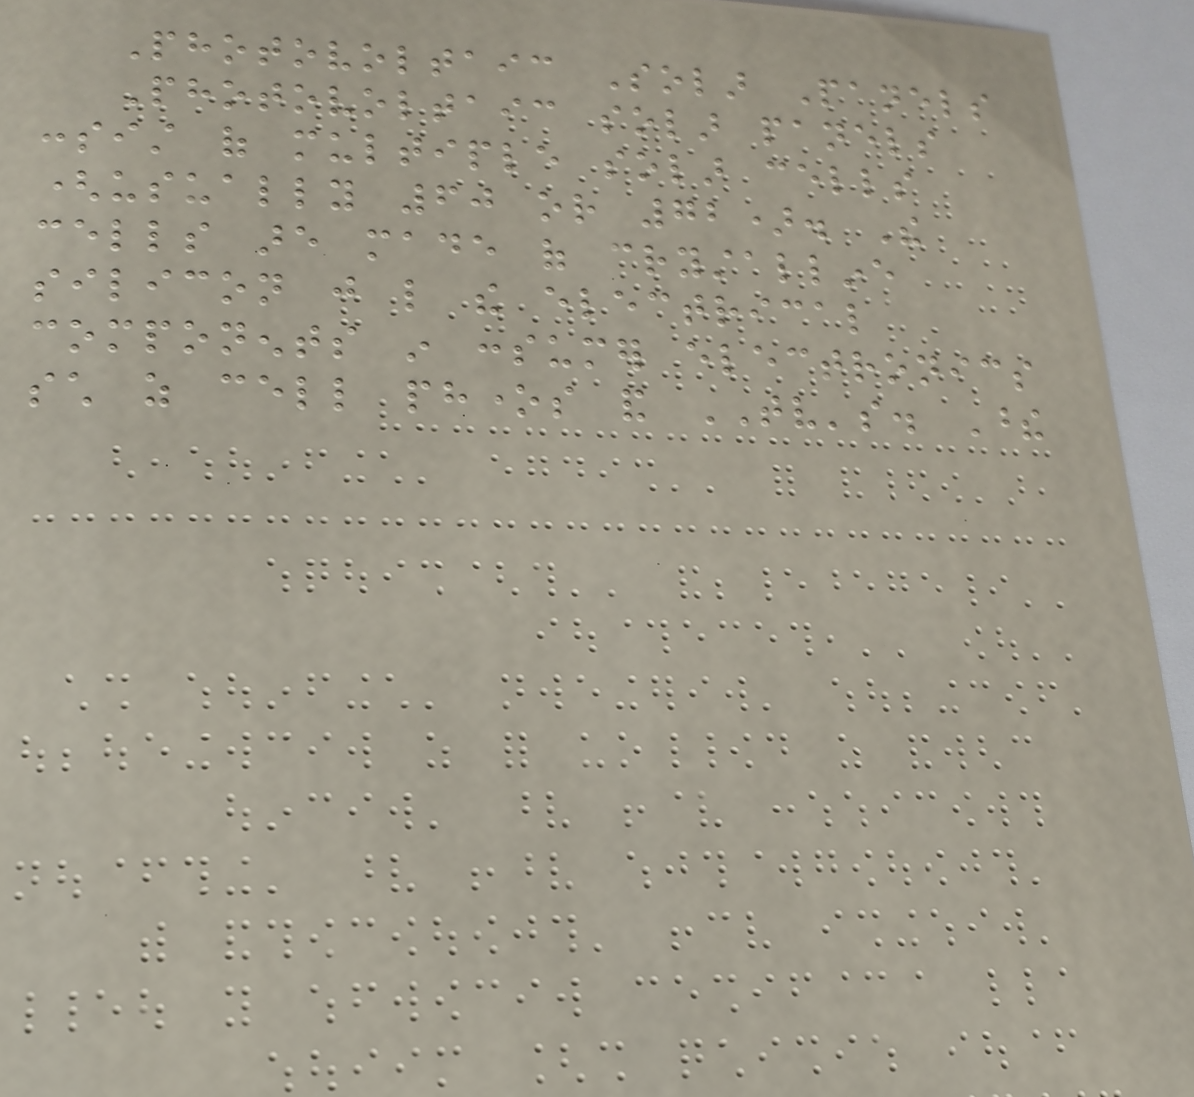Photovoltaic Solar Panels
Photovoltaic solar panels
consist of multiple solar cells
(usually 60 or 72). The
cells are made of crystalline
silicon just like the electrical
components in consumer electronics
such as cell phones and TV's. These
